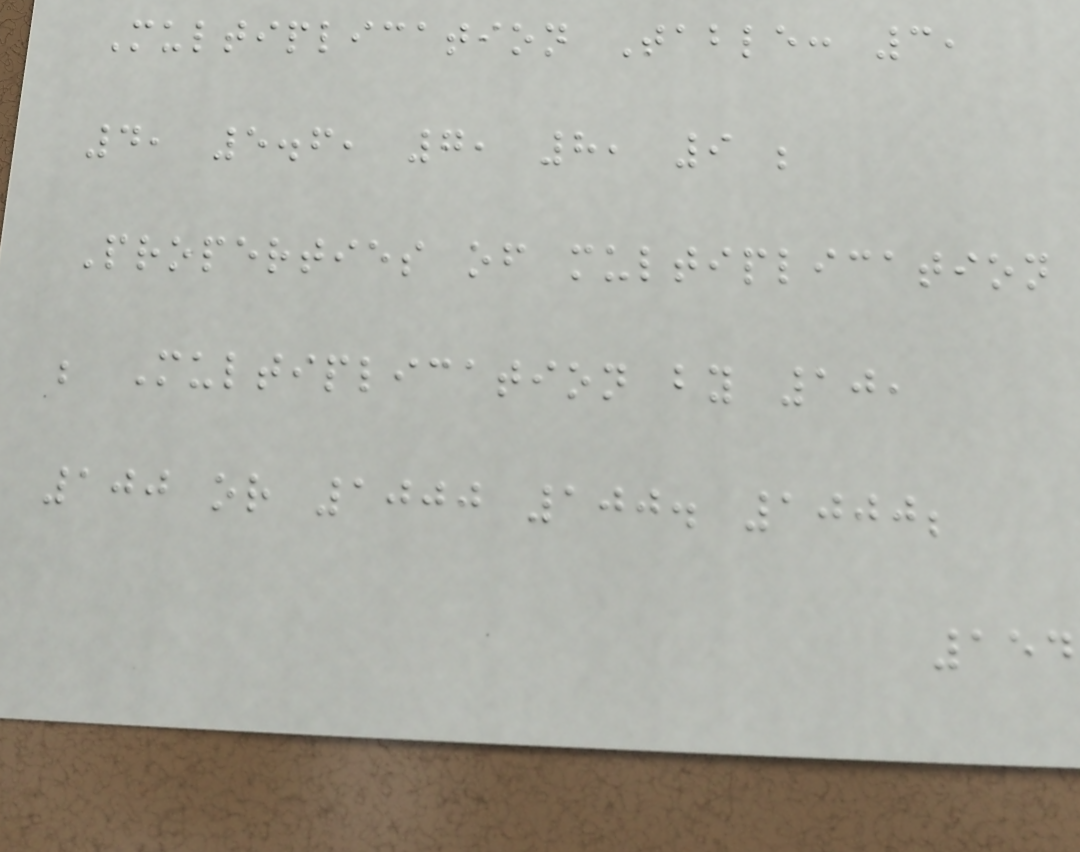Multiplication Table: 3,
4, 5.6, 7, 8, 9 ;
Properties of multiplication
; Multiplication by 10,
100 or 1000 100. 1000;
154
